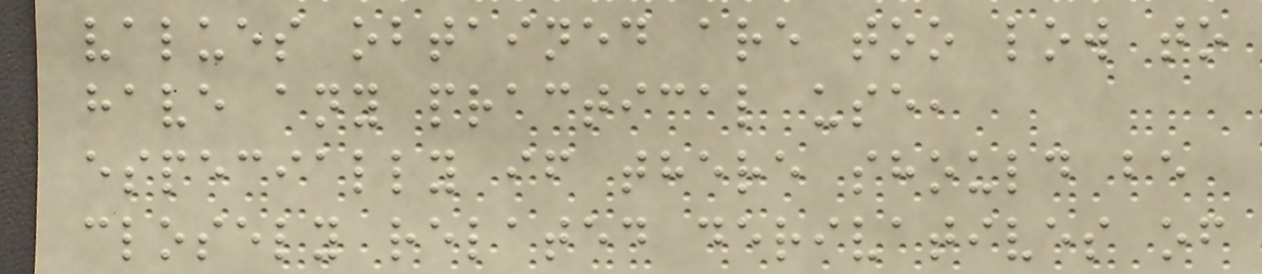values obtained are too low to
have any practical use,
especially if there should be
closely related derivatives of
